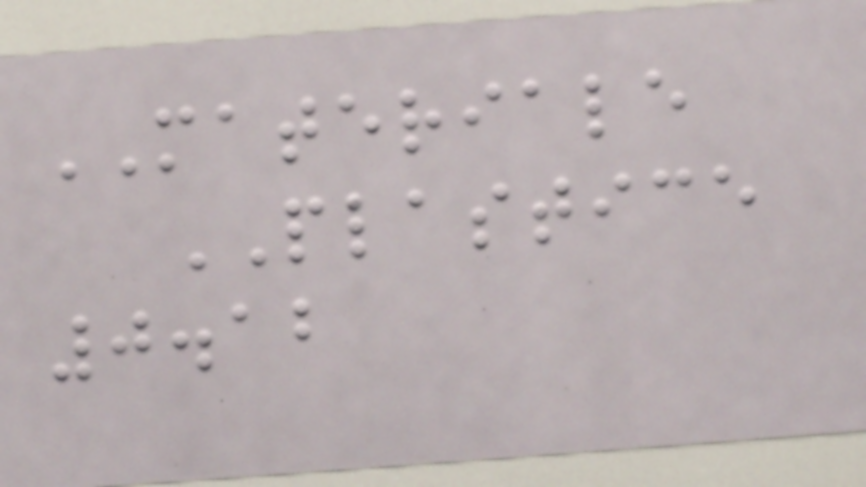MATERIALE
PLASTICE
0.12
